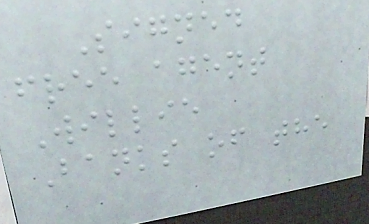Signed
free agent
Willie
Banks of the
